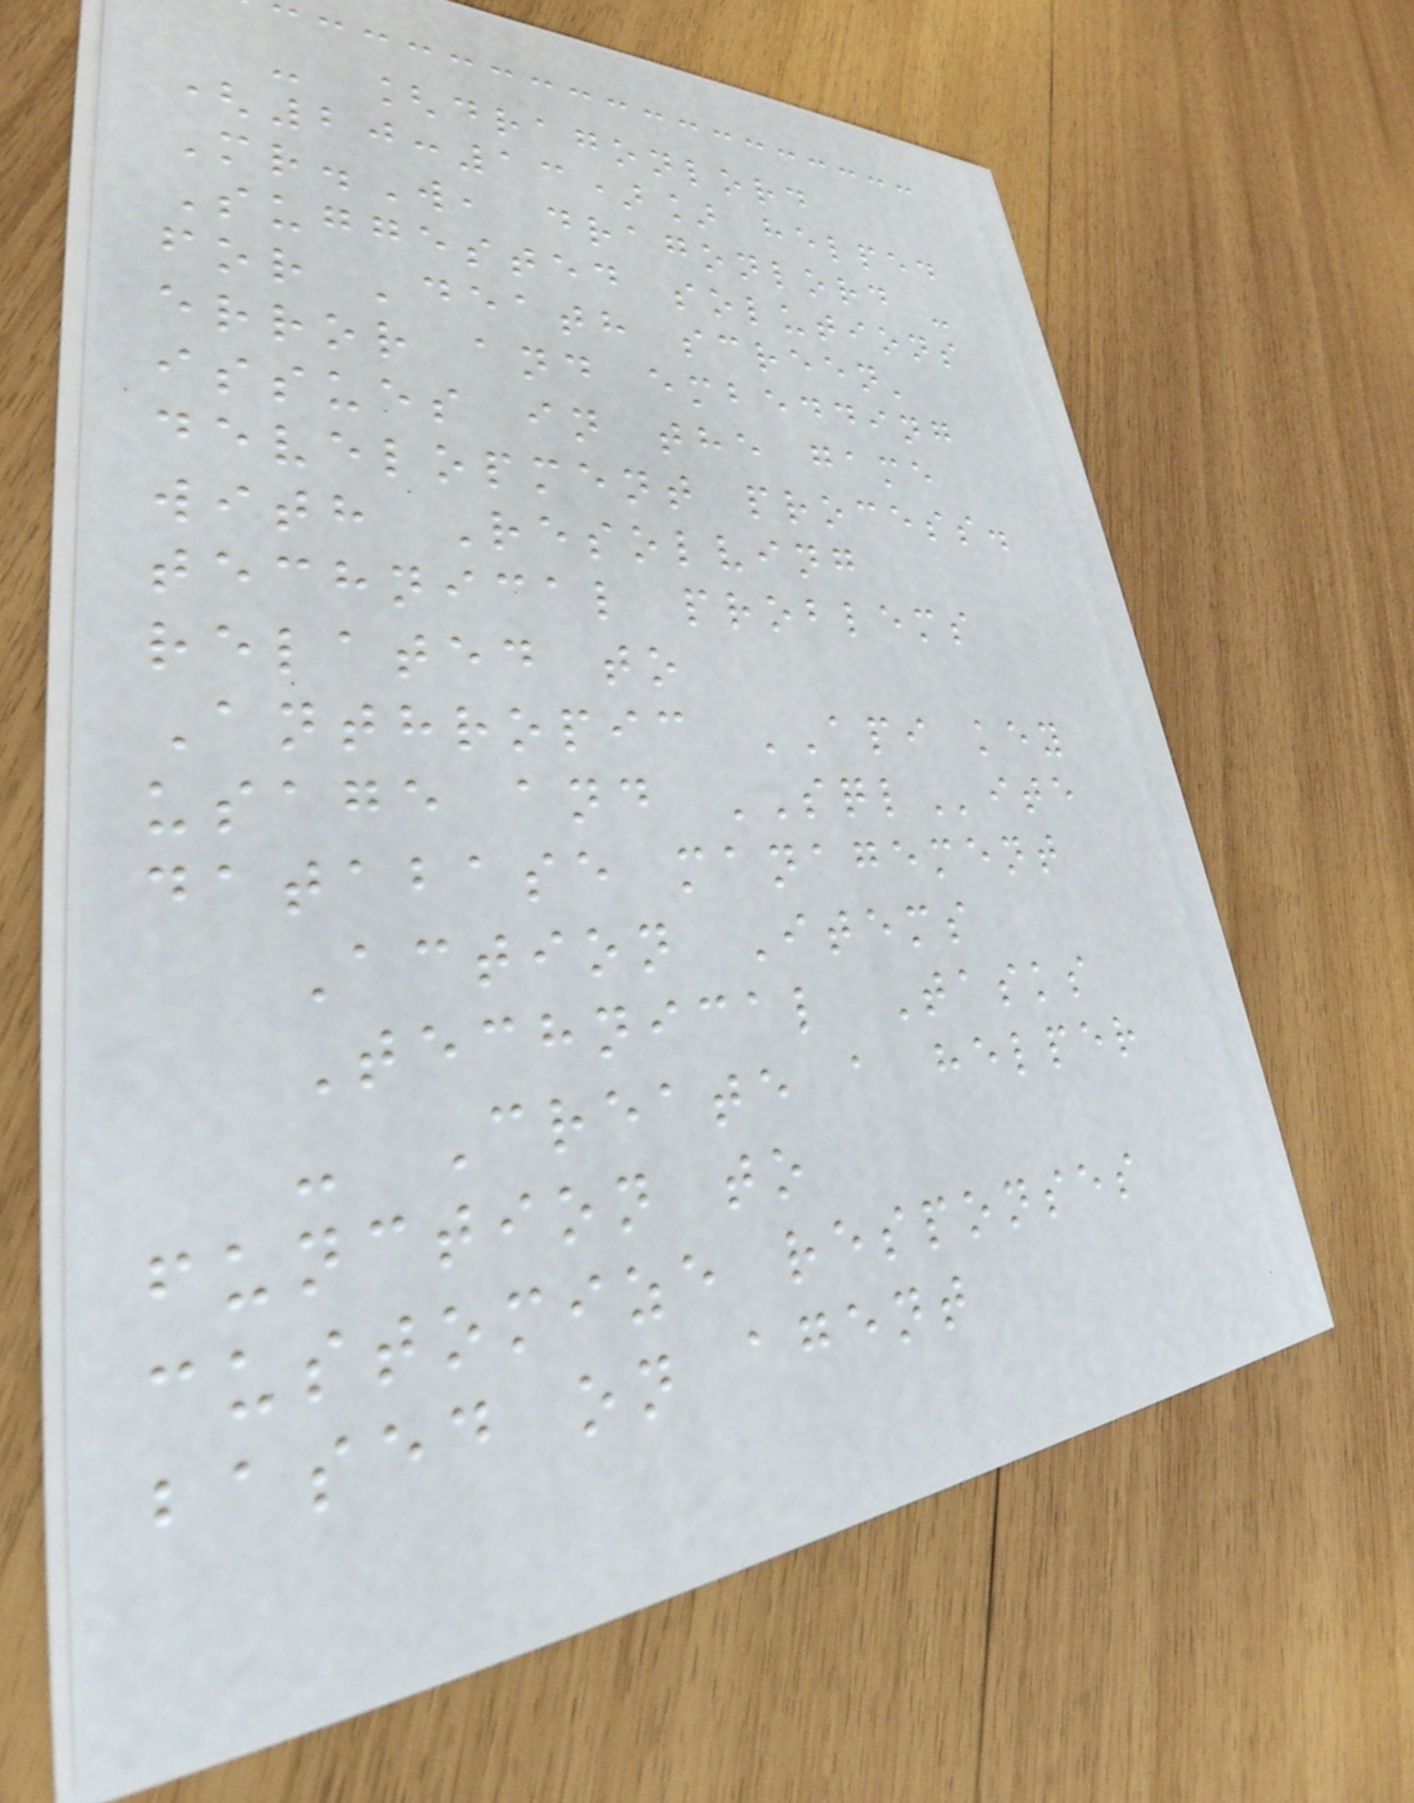- [dragonlord
(20:13)] helped
Mr.W, dragonlord -
Suggested solutions
for 'death screen'
error and embedding
issues in the game
development process.
with Resolving
technical problems
related to
Anthropic API key
usage and SQLite
database management
Action Items
Technical Tasks
- Create a helper
function to
customize responses
based on agent
